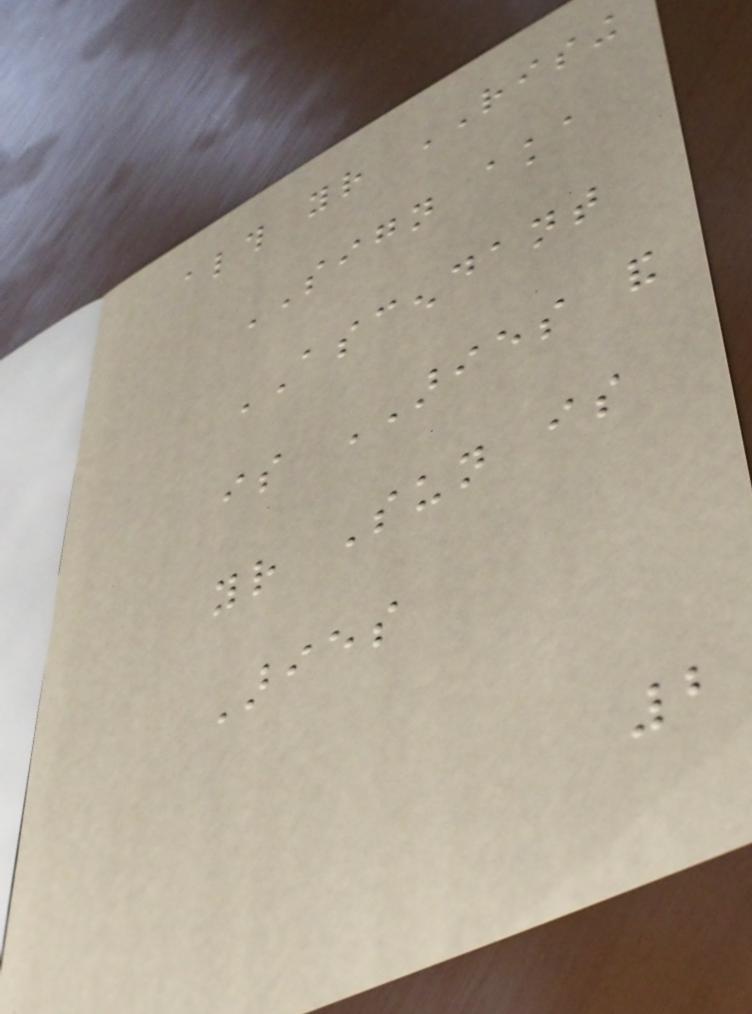although your RISING
SIGN aka
ASCENDANT
is ARIES and
your Sun is
Aries
2
